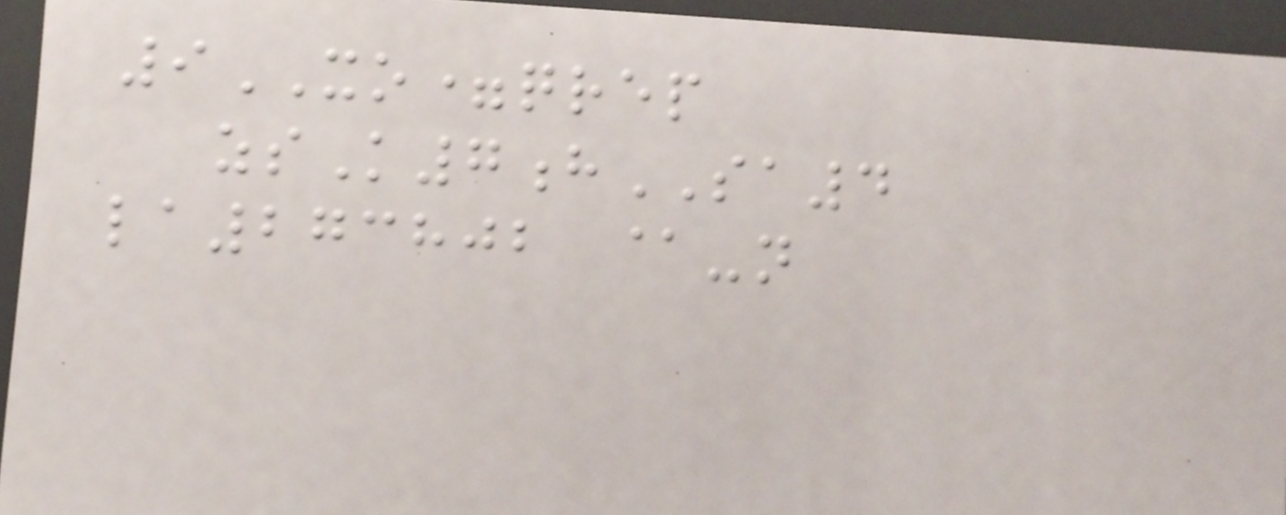9XO=qrep
zsK7hSA4
la273802 @-n
